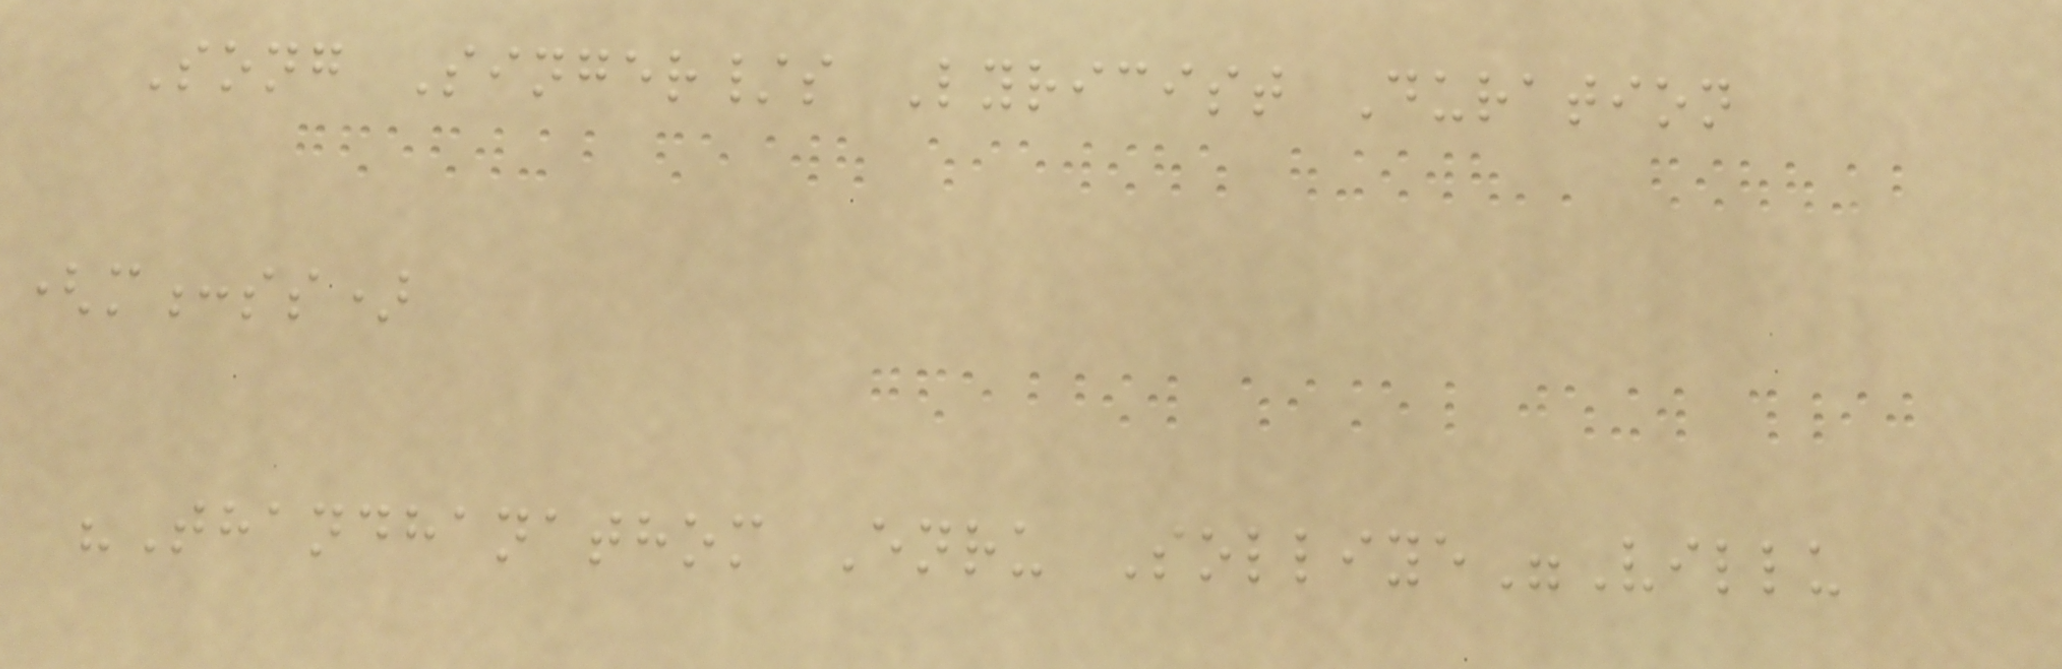Song Singer/s Lyricist Duration
(m:ss)
"Thandhanathom Enru Solliye"Villu
